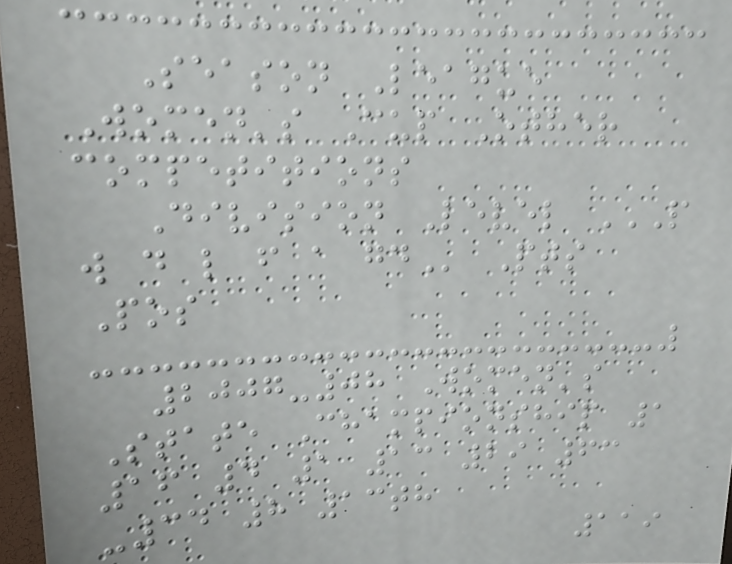Season League
Women's Cup Other
competitions
Division Level P
W D L F A GD Pts
Pos
2007-08 Women's
State Championship 1
16 4 1 13 29 63
-34 8 13th
119
